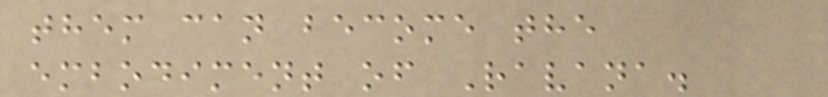them can become the
embodiment of Ravana.
